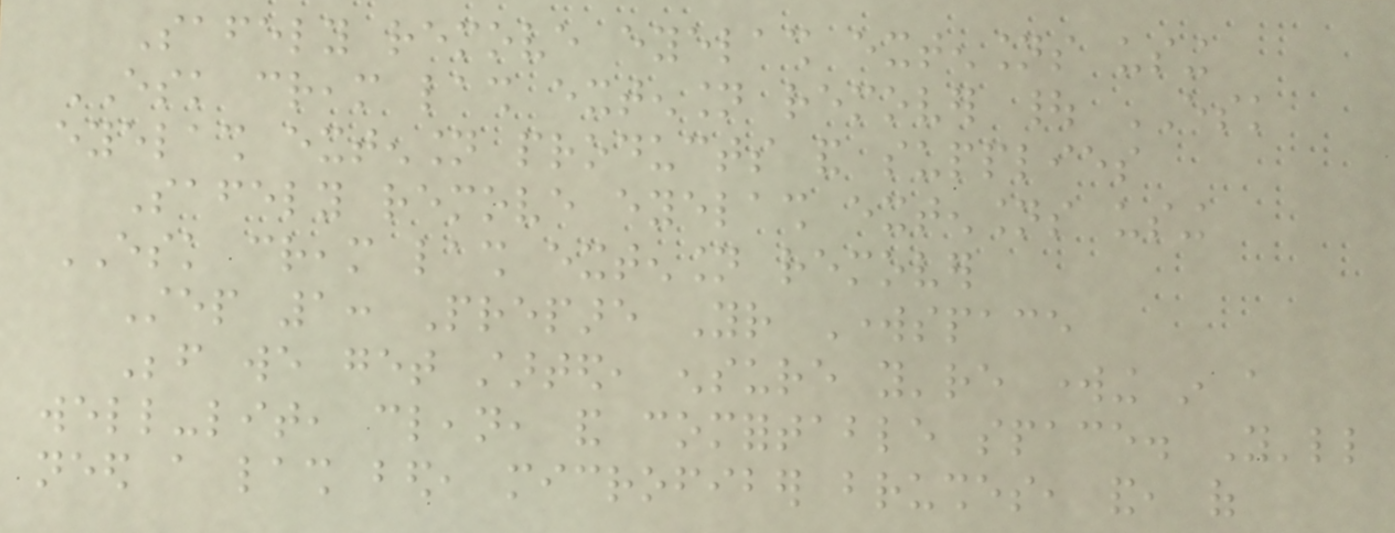Safely remove eyelash extensions using
ESK cream lash extension remover | ESK
eyelash extension products and supplies
Safely remove eyelash extensions using
ESK cream lash extension remover
Step 1: Prepare Your Workspace
Before we get started, ensure you're working in a
well-lit, clean, and comfortable space. You'll
need a lash bed, microfiber brushes, and, of
